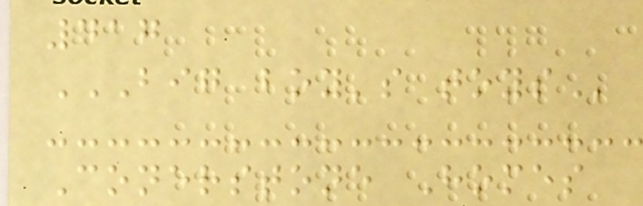417
BIG BOY'S TOYS
Conerstone Homes
